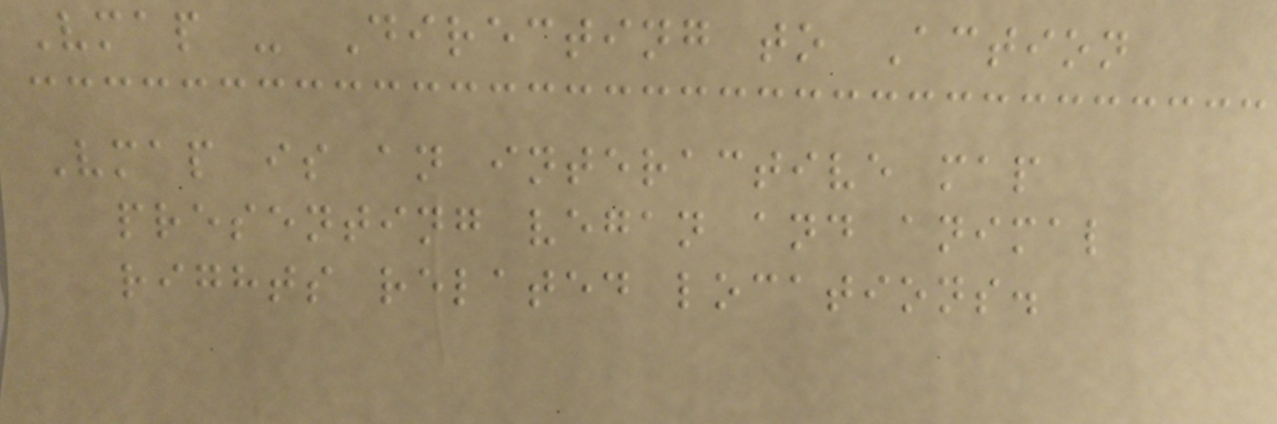Vmap - Directing to Action
Vmap is an interactive map
presenting vegan and animal
rights related locations.
